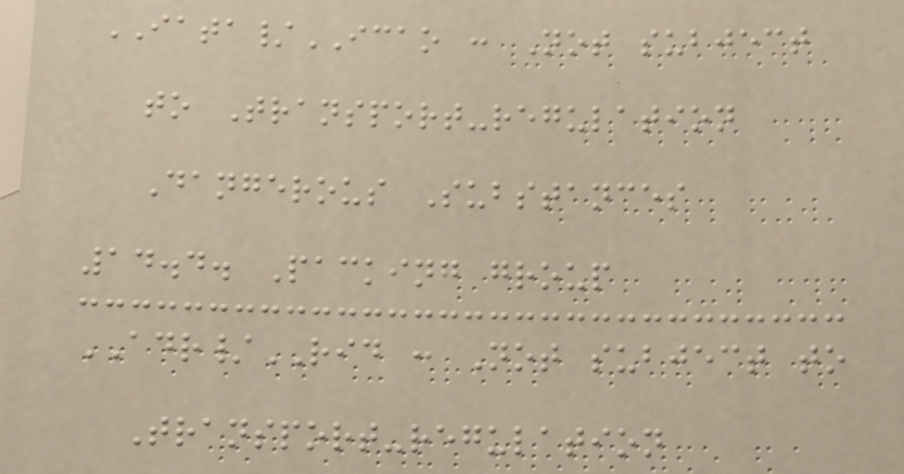IATA/ICAO : Not subject
to Transport-regulation
Dangerous Substances
14.4. Packing group
ADR/RID : Not subject to
Transport-regulation
